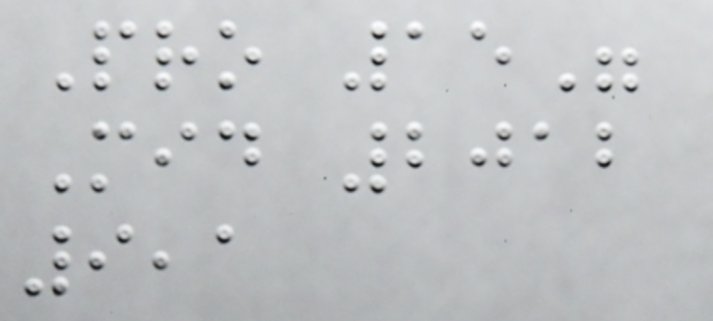Pro 15"
Mid 2012
9,1
